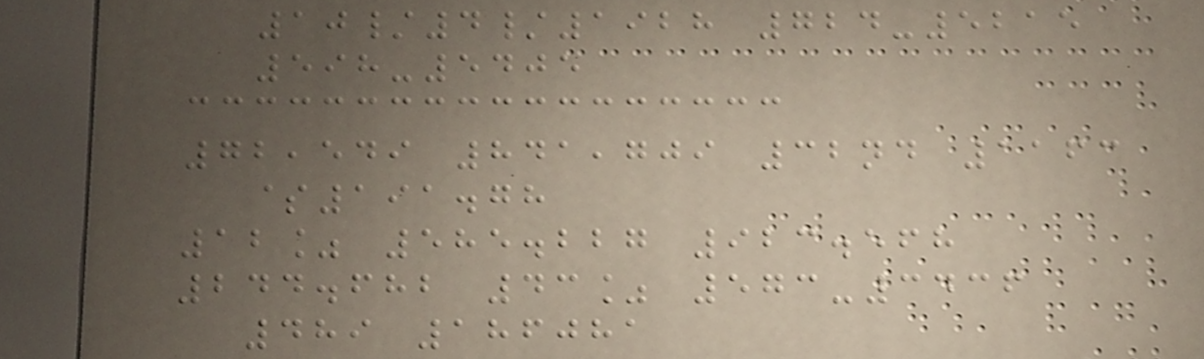10/4/1928 724-5215
598-5405
72,549 841,709 32nd 1163
$191.78
12% 585.227 923.568
244.682 43% 573-3436
489 186081
